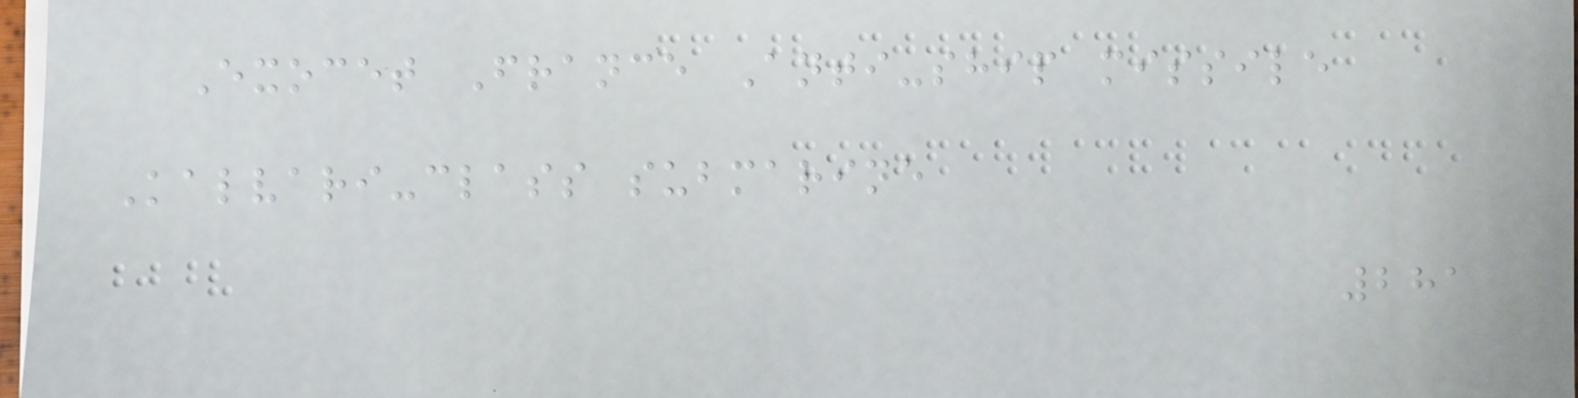Exocet France Anti-ship missile
Kalvari-class submarine
281
